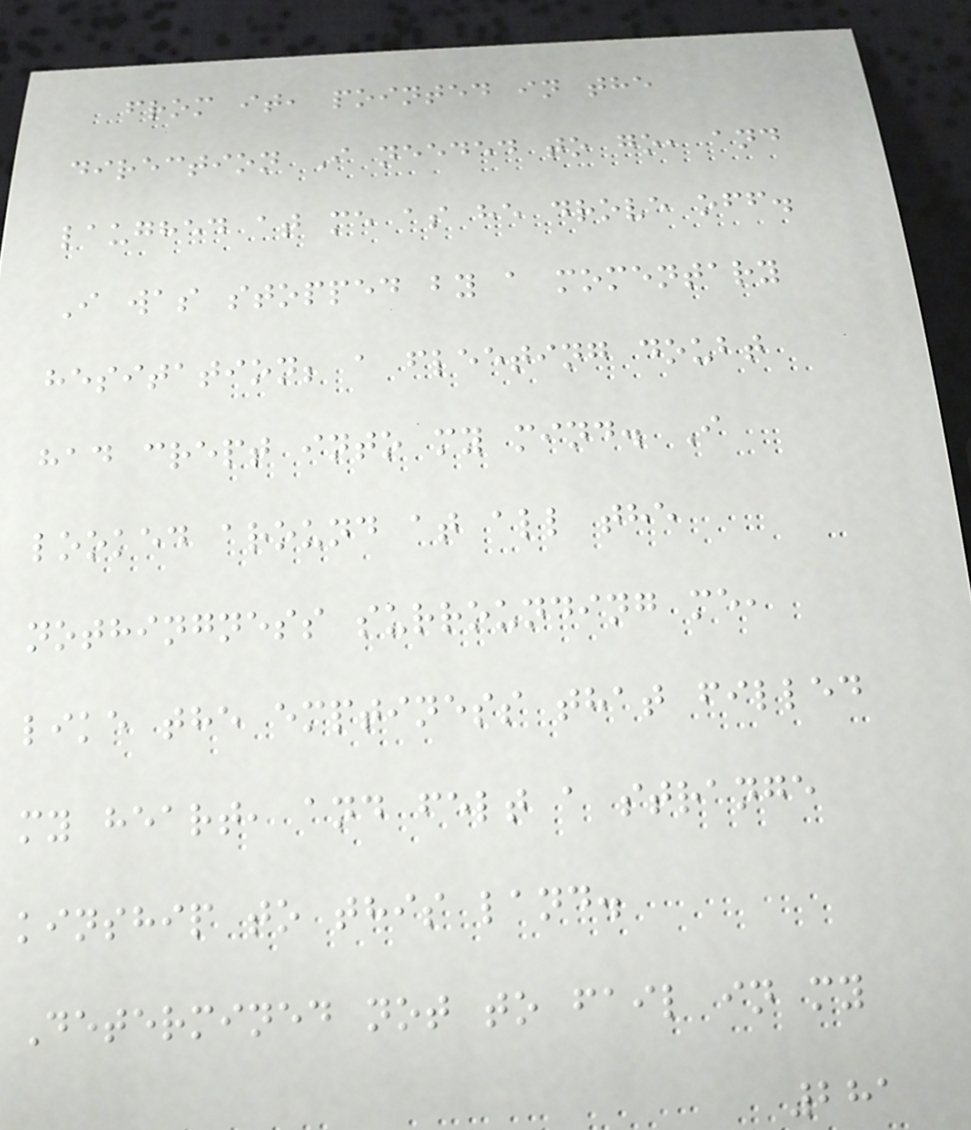from it, pointed in the
direction I needed to go, and
laughed at me as he drove off.
I was stopped by a momentary
hesitation; a fleeting doubt
had crept into my mind. I
looked around at all the
nothingness surrounding me,
like the emptiness that filled
my heart, and felt a strange
kinship to this land.
Determined not to fail in my
281
